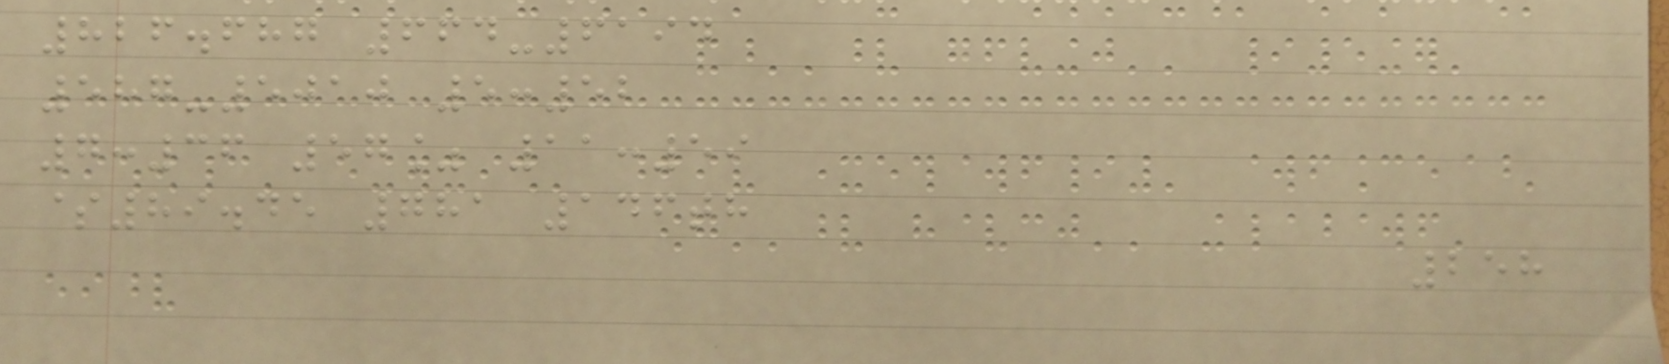826.687 664-6194
587-5010 5:52
7:36 57% 11:59
$89.45 781 146th
258
